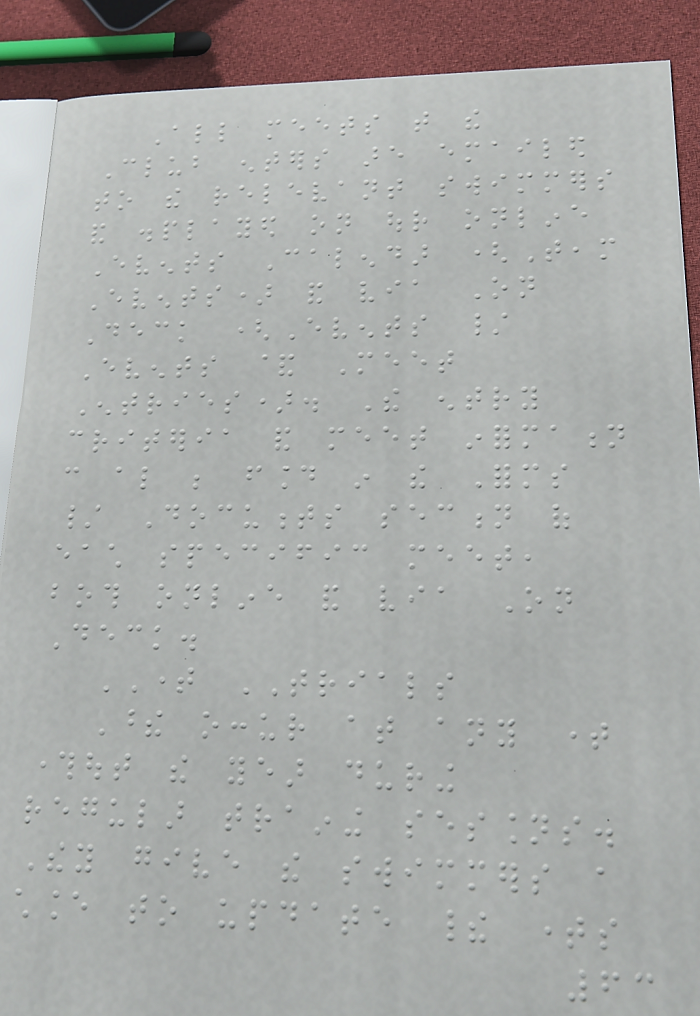All meets that the
Club enters are emailed
to the relevant swimmers
and displayed on our online
Events Calendar (Team
Events) and via On
Deck (Events /
Events & Meet
Entries). The entry
criteria and meet information
can also be found in the Forms
/ Documents section of
each specific meet,
both online and via On
Deck.
TIME TRIALS
These occur at any time
throughout the year during
regular training sessions.
They give the swimmers a
chance to update their times
63
